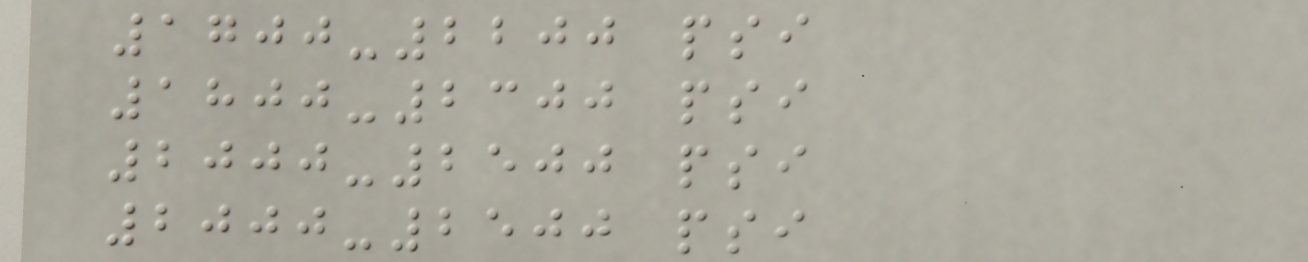1700-2200 psi
1800-2300 psi
2000-2500 psi
2000-2500 psi
